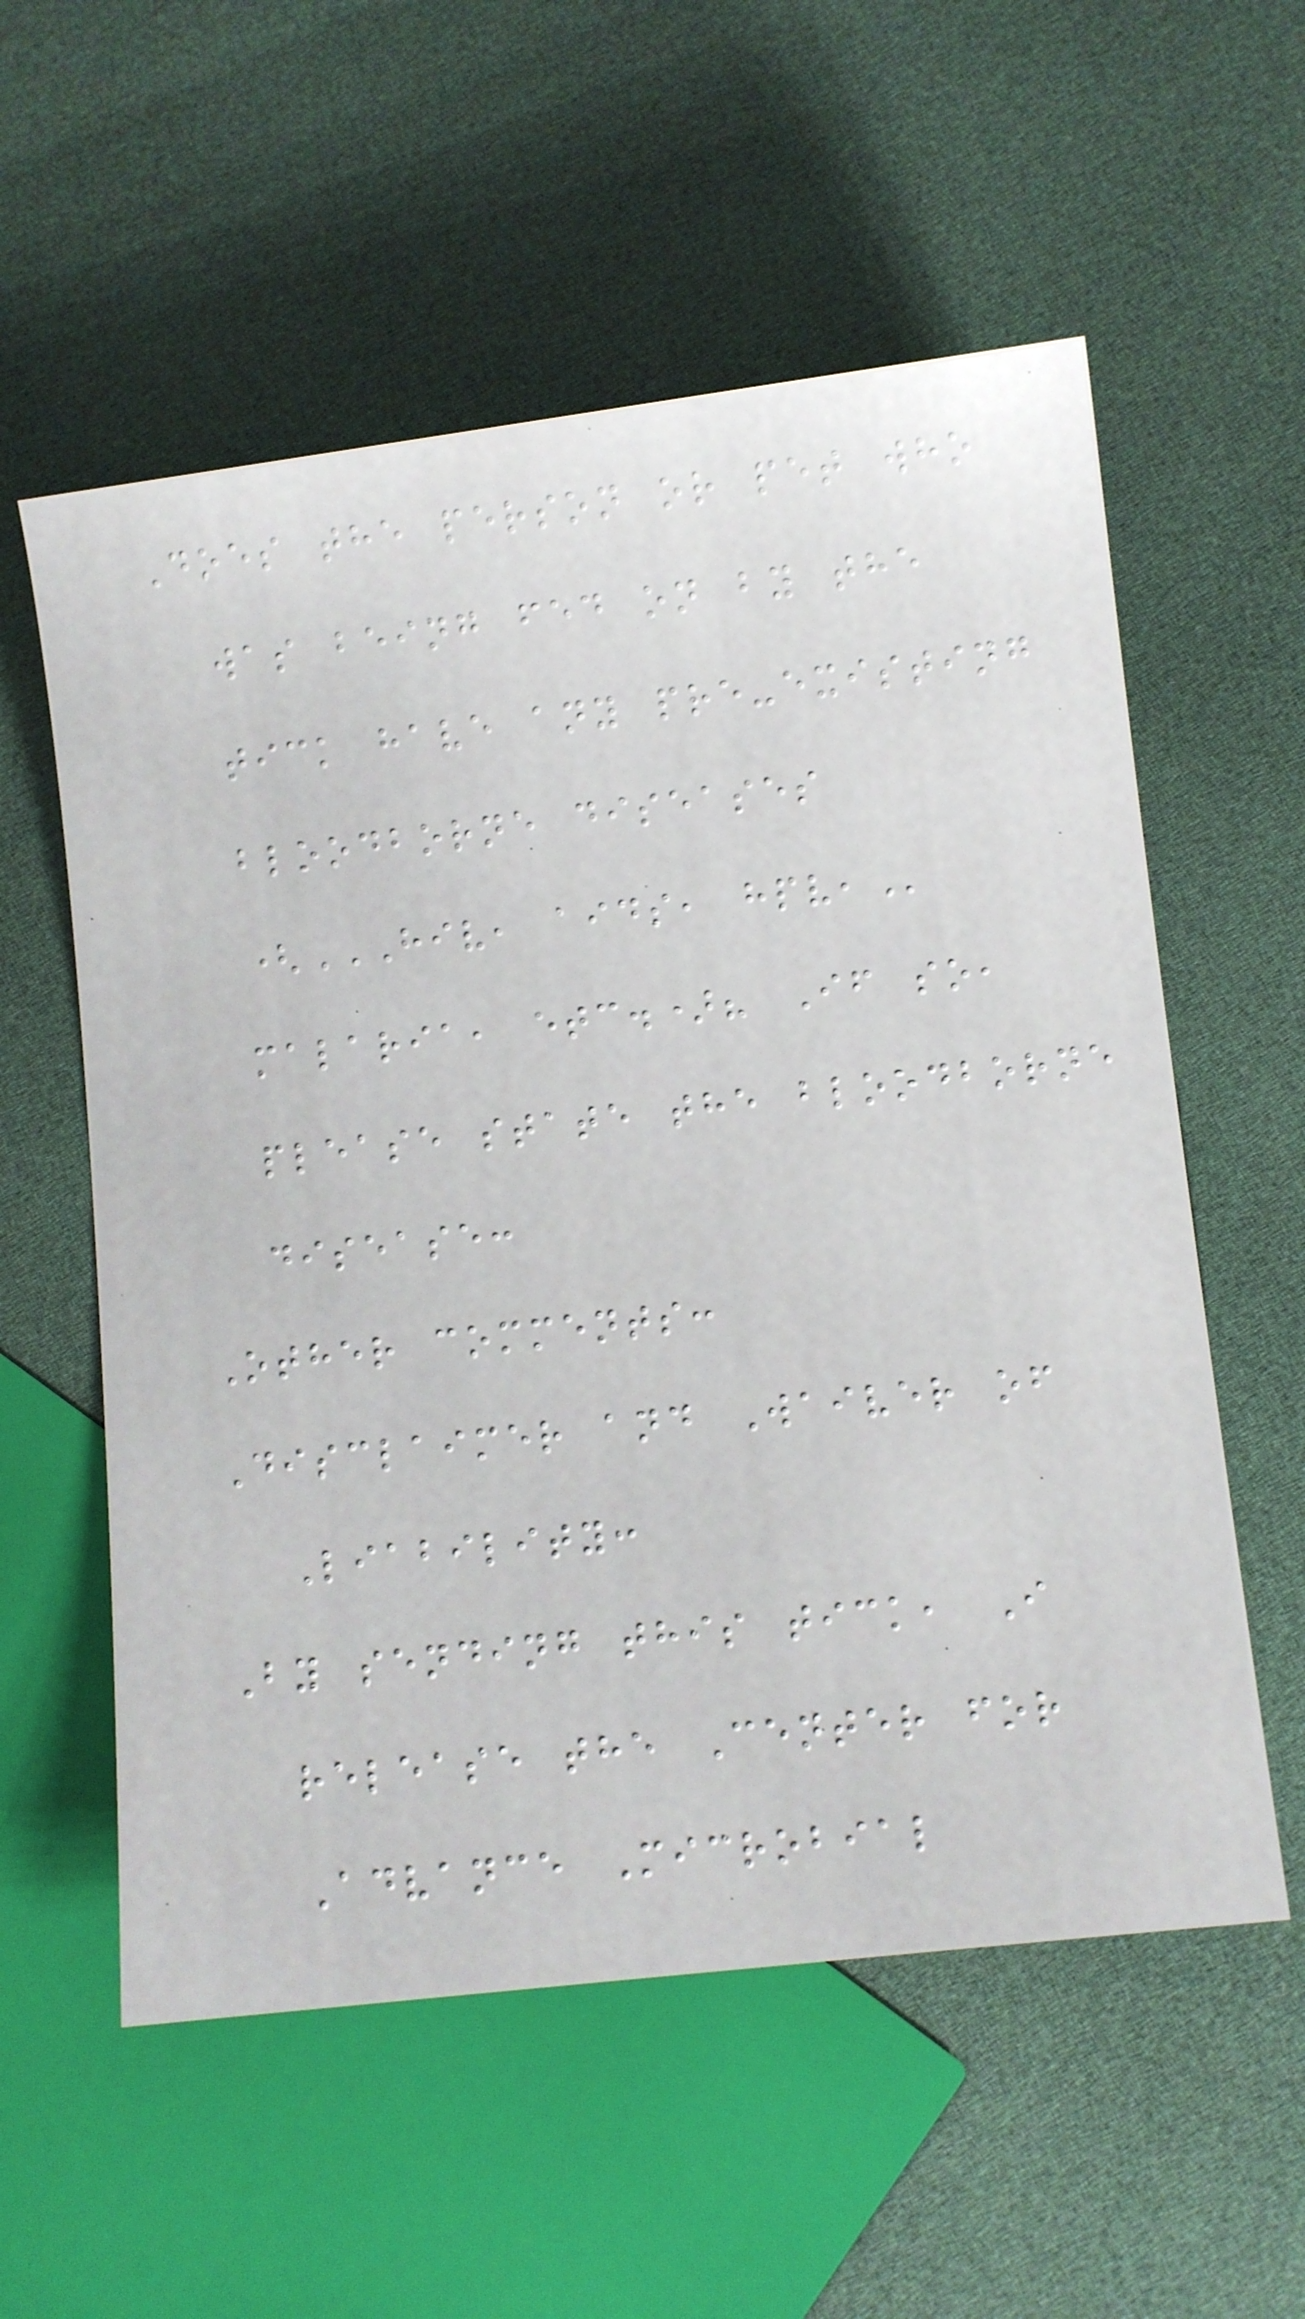Does the person or pet who
was being fed on by the
tick have any pre-existing
bloodborne diseases
(HIV, AIDS, HPV,
malaria, etc.)? If so,
please state the bloodborne
disease:
Other comments:
Disclaimer and Waiver of
Liability:
By sending this tick, I
release the Center for
Advance Microbial
